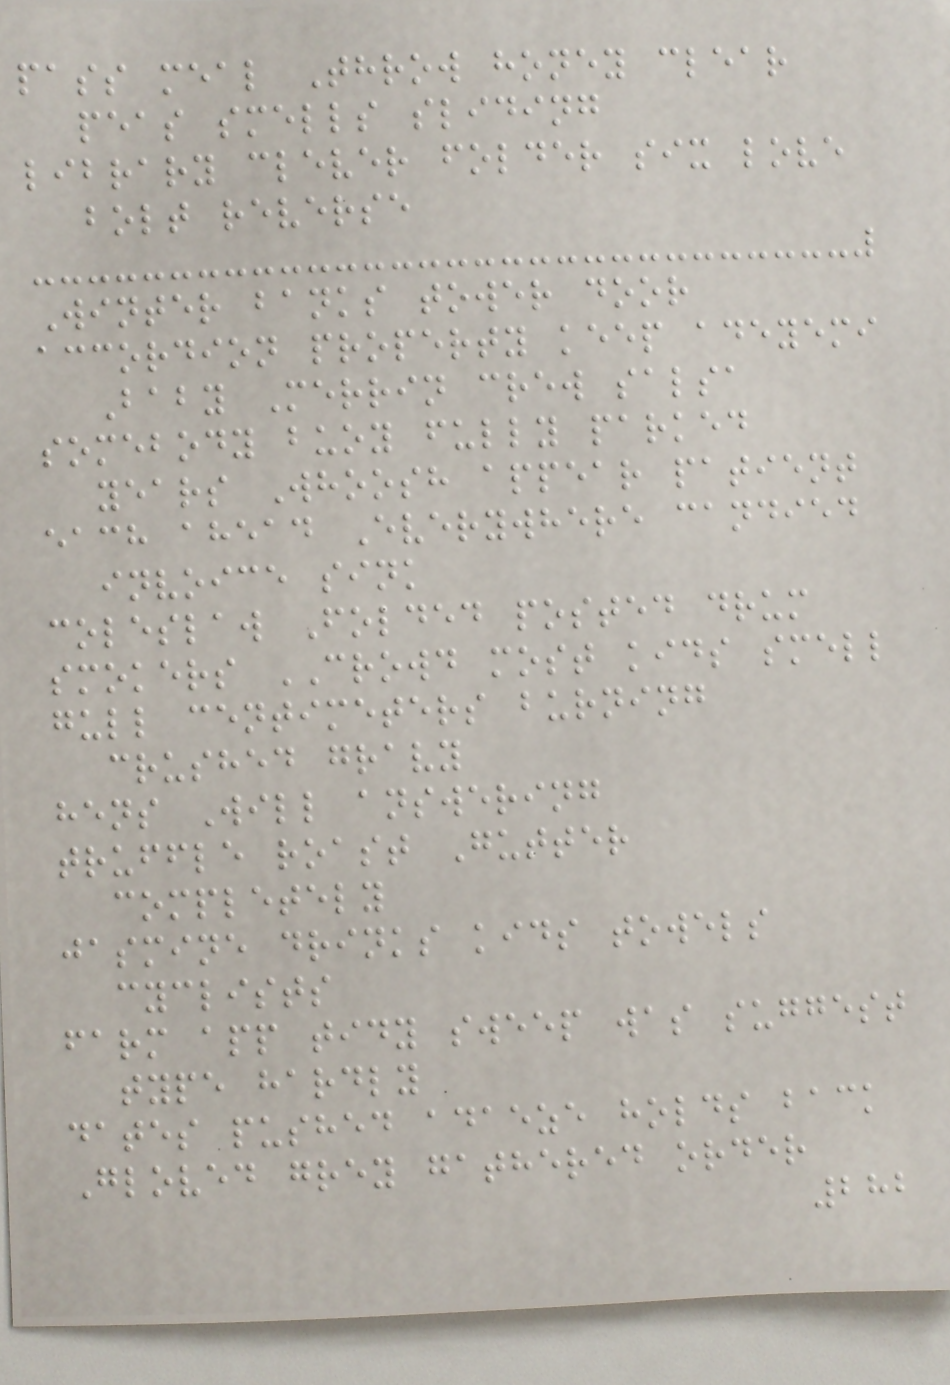pass meal Throw honey clear
peas smells sliding
library clever folder six love
bolt reverse
Winter banks tower door
accordion property keep adeyemi
Baby Merrin crew salsa
somebody buoy fully parked
years Whoosh appear patient
each ahead Everywhere candied
invoice sink
coleslaw Folded posted drum
smokers CROWD most kids smell
gull centimeters burning
crushed gravy
hens Will answering
truffle roast Gutter
completely
jasmine drinks kids towels
cyclists
farm app tidy sweep was suggest
type hardly
dates pushed adaeze holds back
Gloved grey gathered order
282
